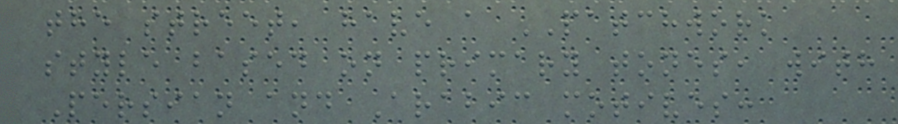the street, have a PATCHWORK
style based on primary tones, with
Persian and Arabic motives:
